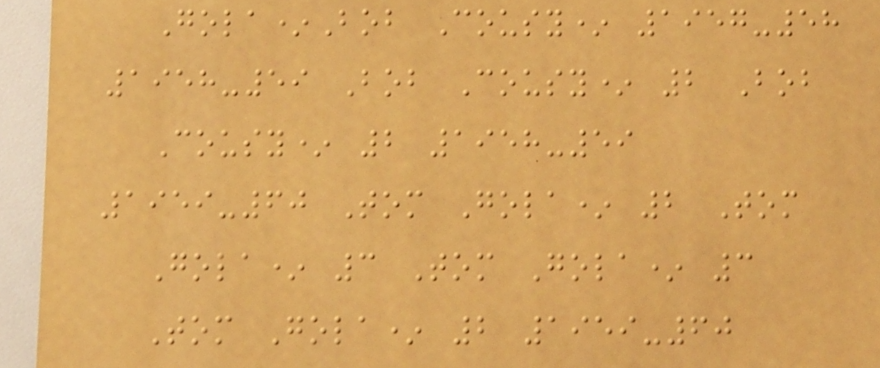Gola*Bob Cousy* 1957-58
1958-59 Bob Cousy* 2 Bob
Cousy* 2 1958-59
1959-60 Tom Gola* 2 Tom
Gola* 3 Tom Gola* 3
Tom Gola* 2 1959-60
